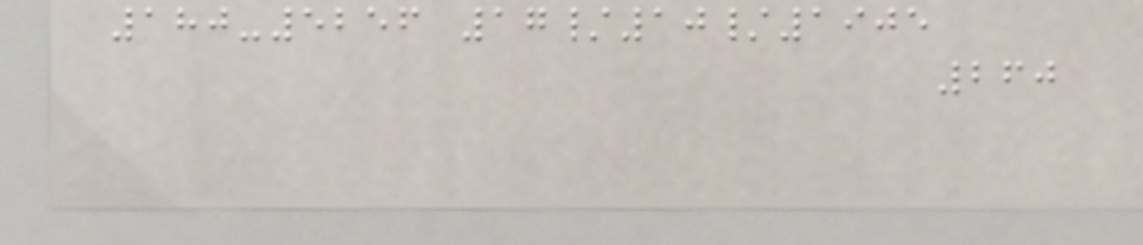180-5256 17/10/1905
260
